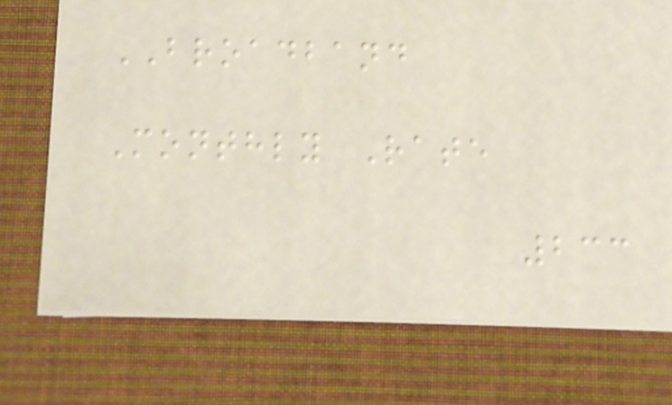BROADBAND
Monthly Rate
233
